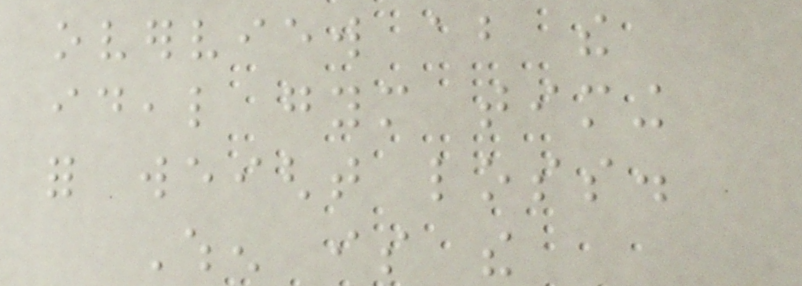overview about the
ideal gym timing
for weight loss.
When is the
